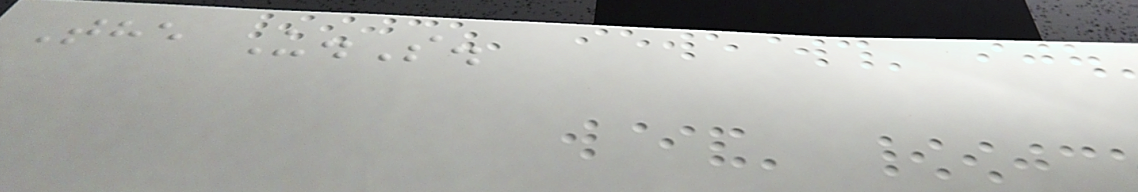The U.S.
